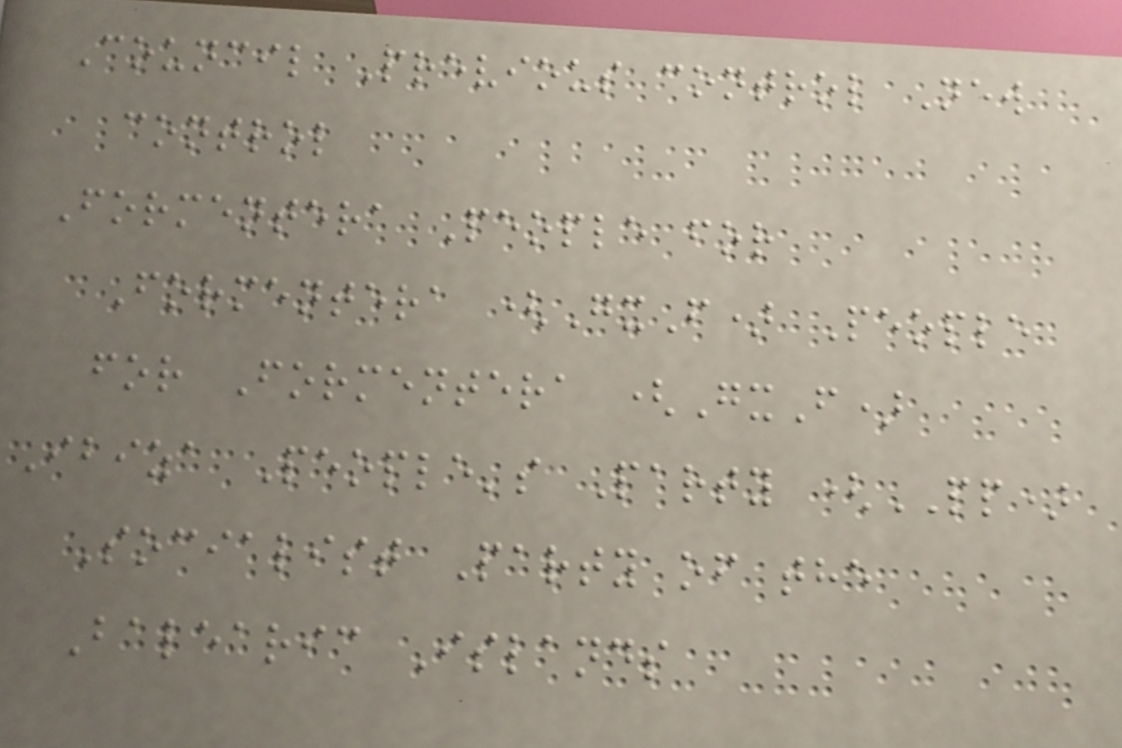Council Previous control New
control
Formentera People for
Formentera (GxF) People
for Formentera (GxF)
Ibiza People's Party (PP)
Socialist Party of the
Balearic Islands
